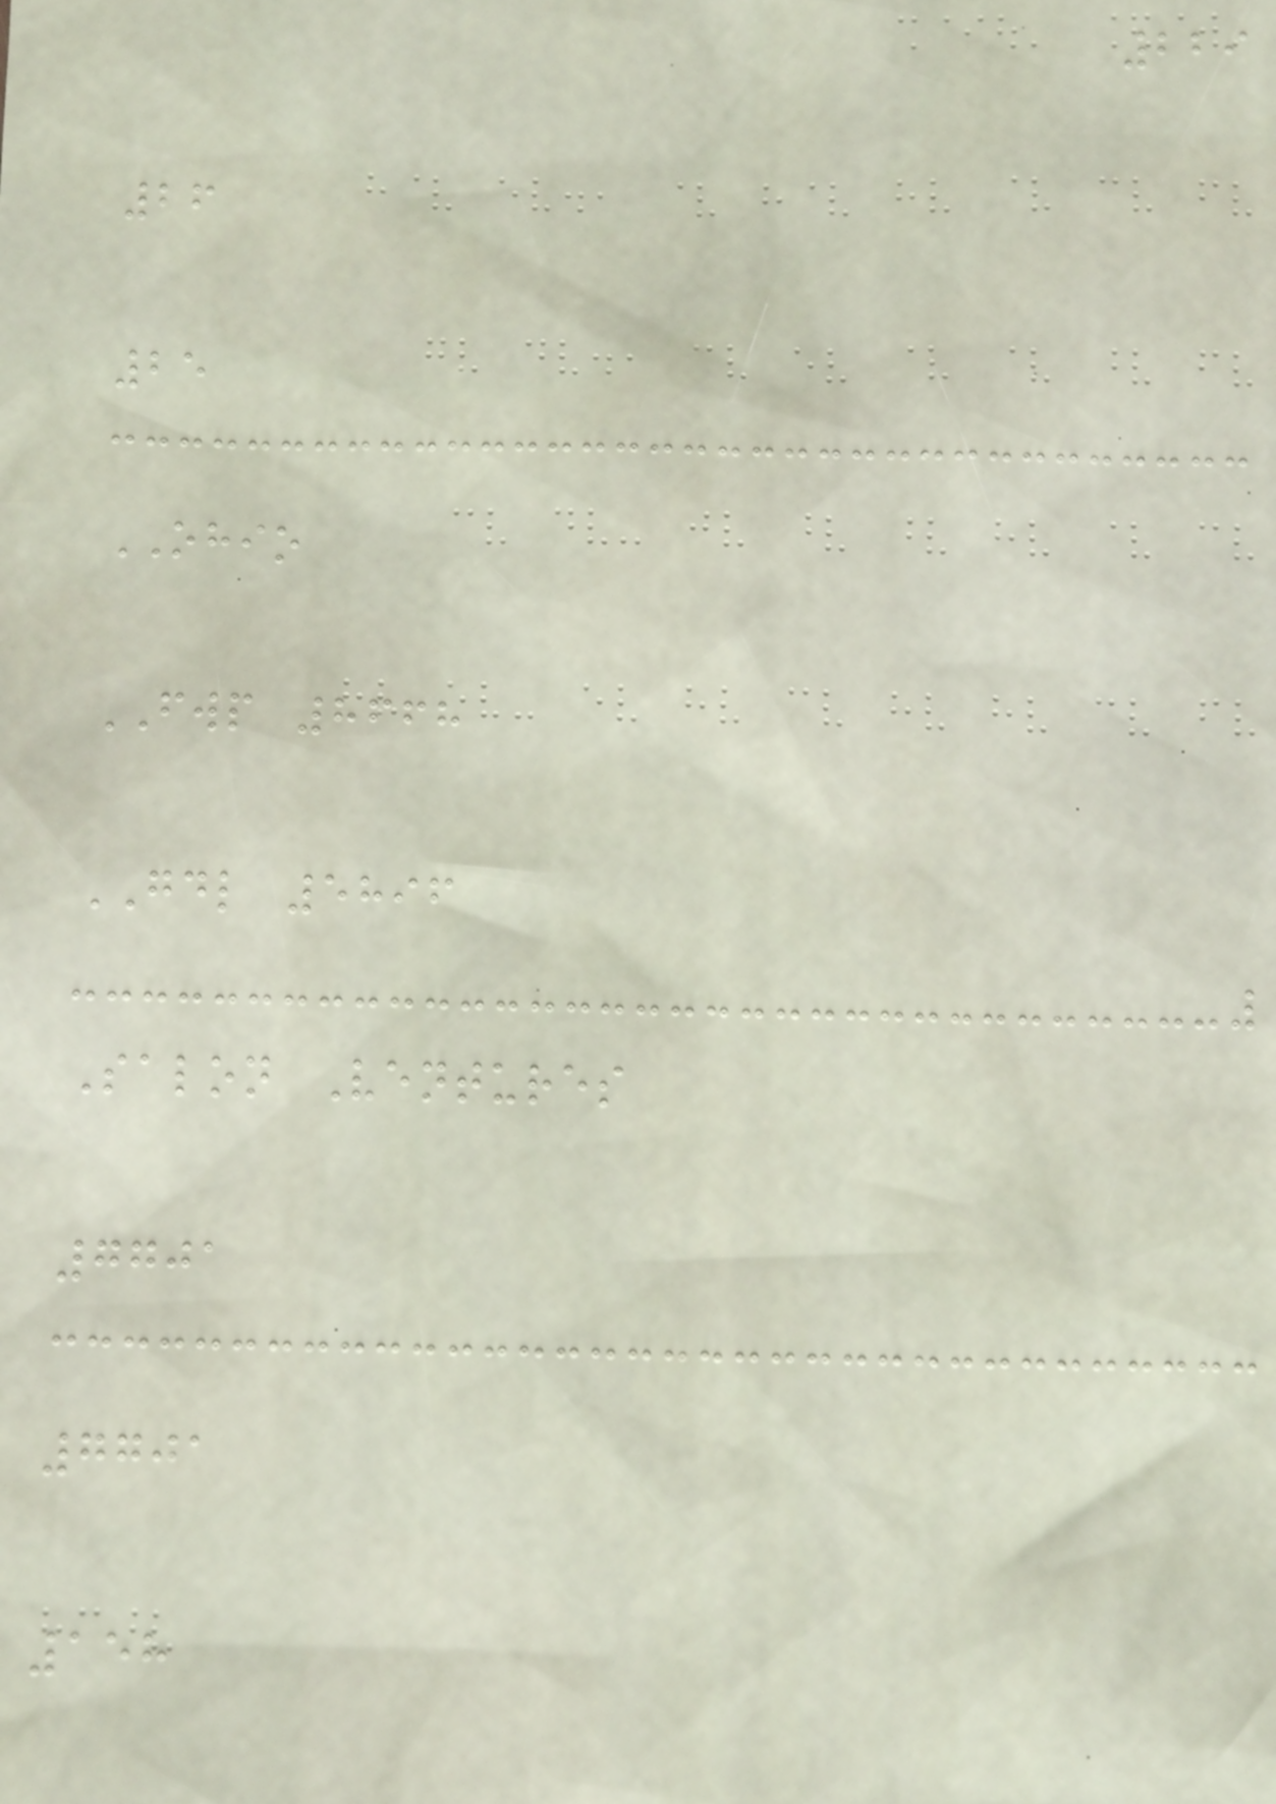229
26
25
OHIO
FWP 8668
GDL 5896
Salon Ventures
7701
7701
158
